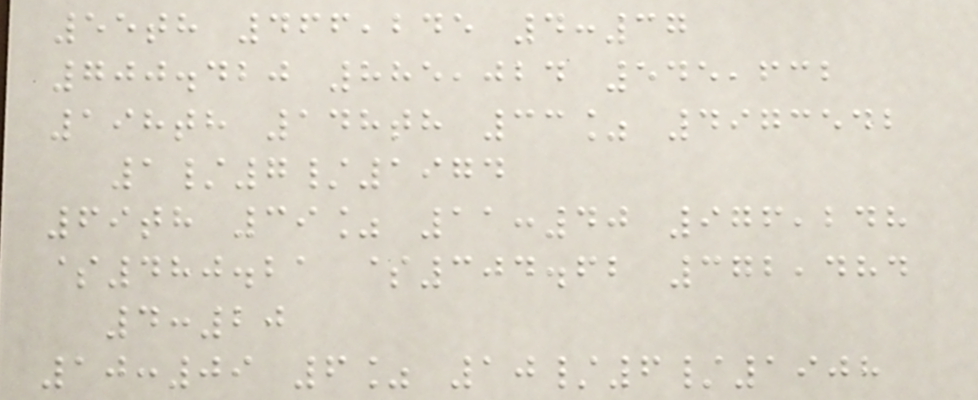55th 466,245 4:37
700.420 885,024 545,632
198th 148th 33% 4973542
1/7/1974
69th 39% 11:40 976,248
$480.21 $304.62 372,484
4:20
10:09 6% 10/6/1908
